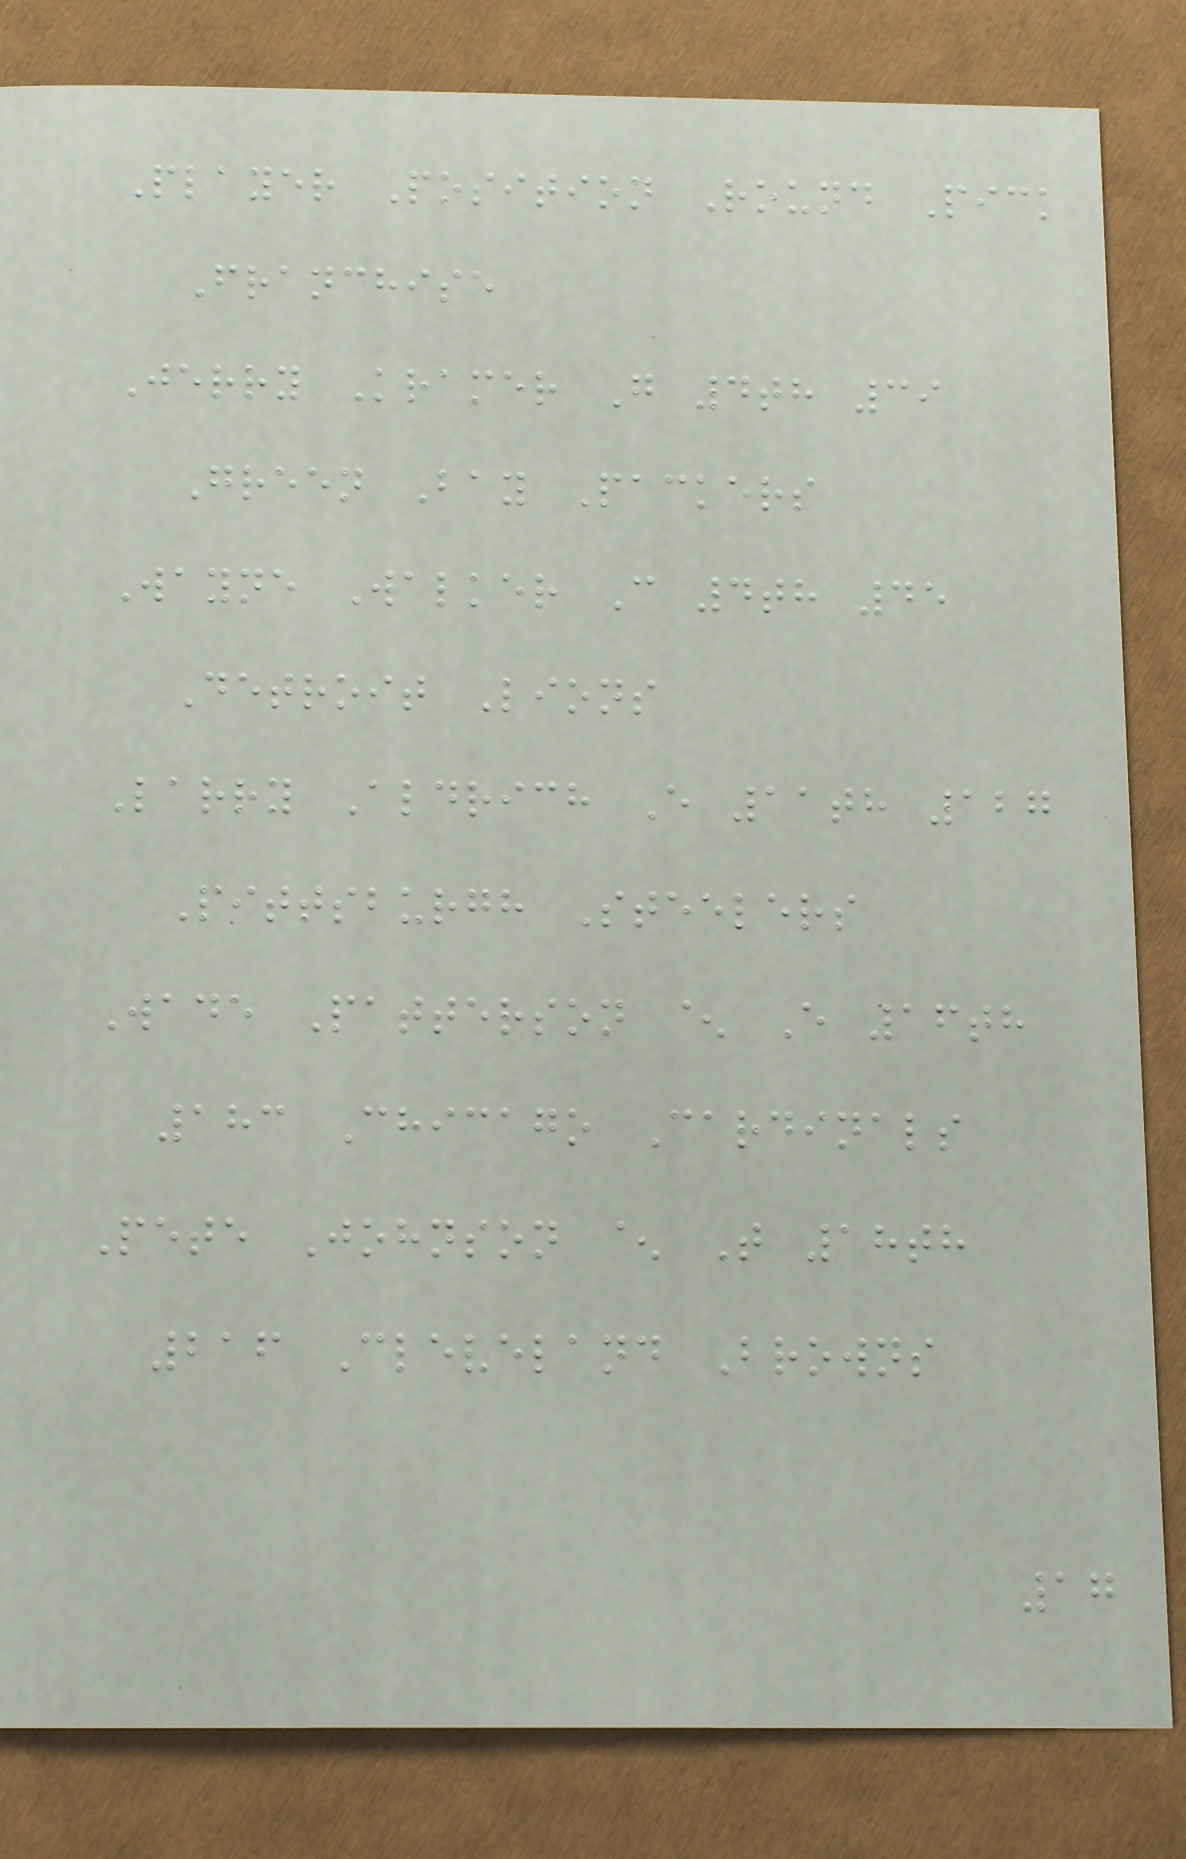Player Position Round Pick
Franchise
Jerry Kramer G 4th 39
Green Bay Packers
Wayne Walker C 4th 45
Detroit Lions
Larry Aldrich E 11th 127
Pittsburgh Steelers
Wade Patterson ^ E 16th
183 Chicago Cardinals
Pete Johnson ^ T 18th
216 Cleveland Browns
17
